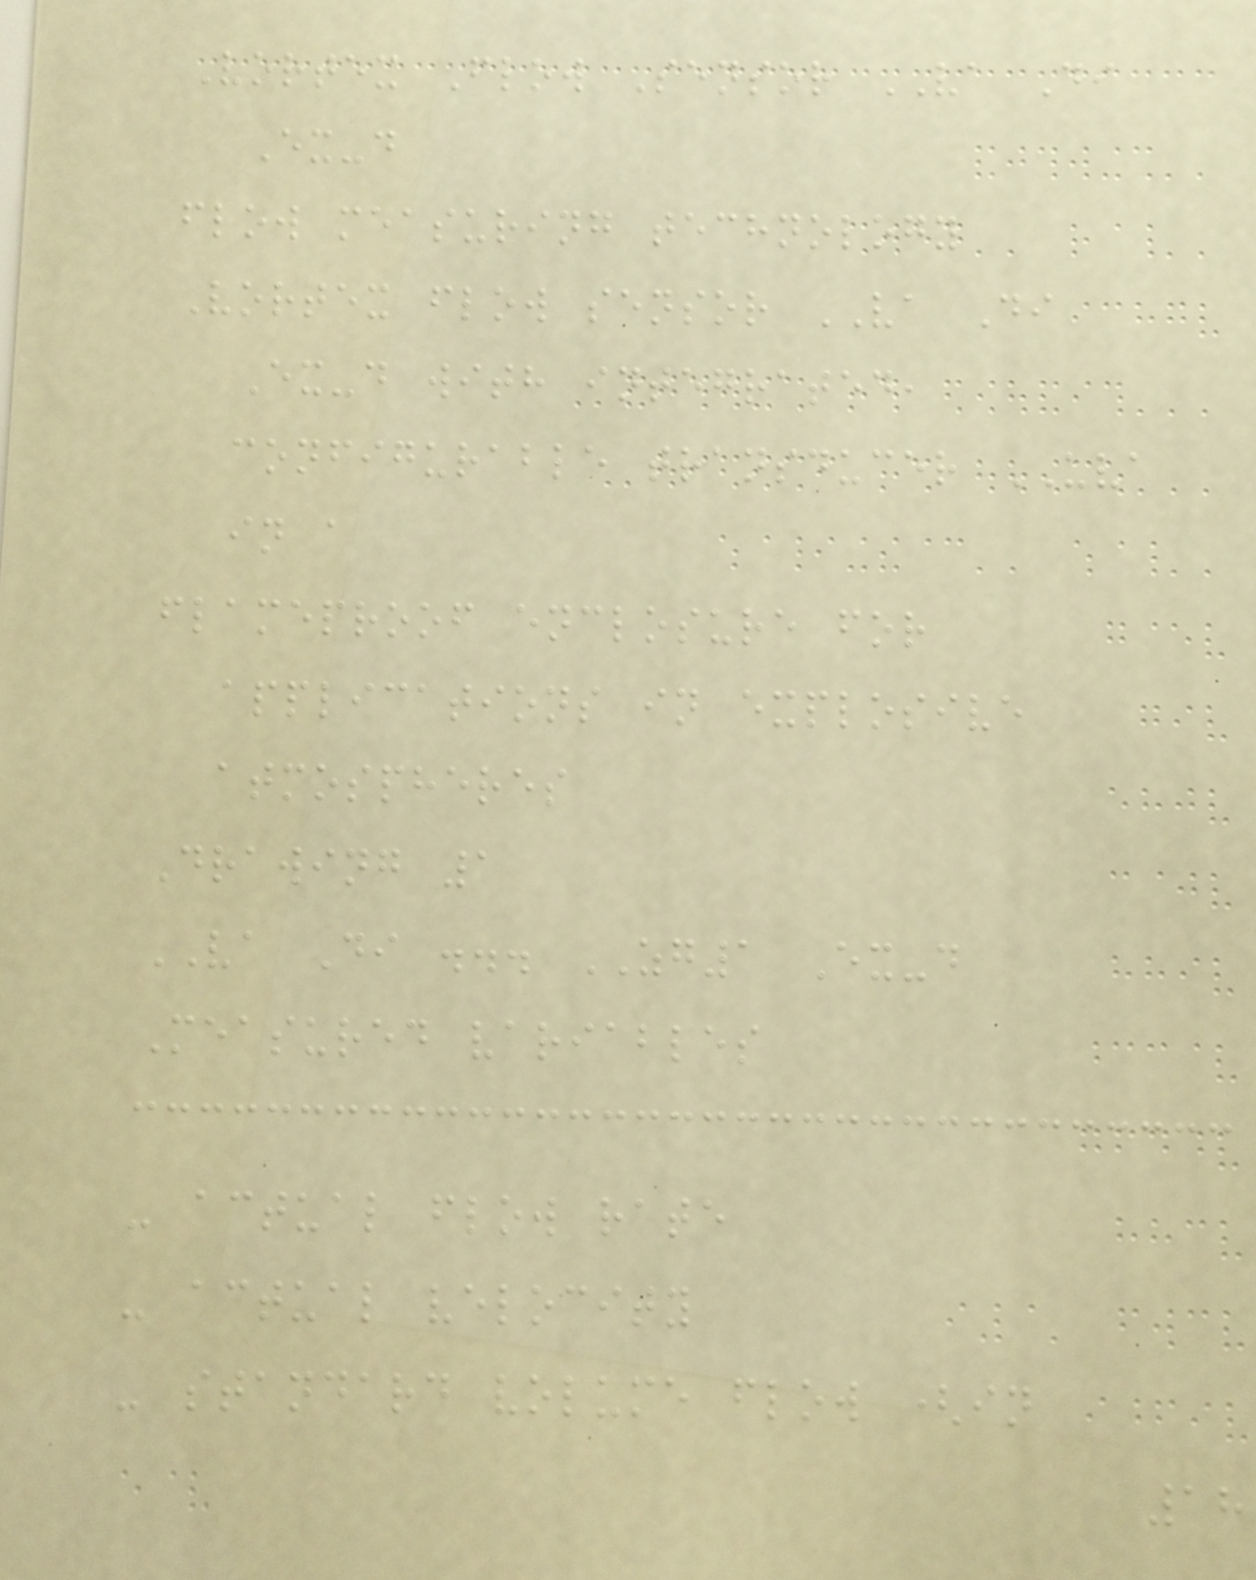Vortex Flow Sensor VA Di
Ex-d
flow measuring technology
Vortex flow sensor VA Di
Ex-d with integrated,
configurable transducer UVA
in a
flameproof enclosure for
applications in explosive
atmospheres
Drawing 1
VA Di ... ZG1 Ex-d
Measured variables
- actual flow rate
- actual velocity
- standard volume flow (in
18
